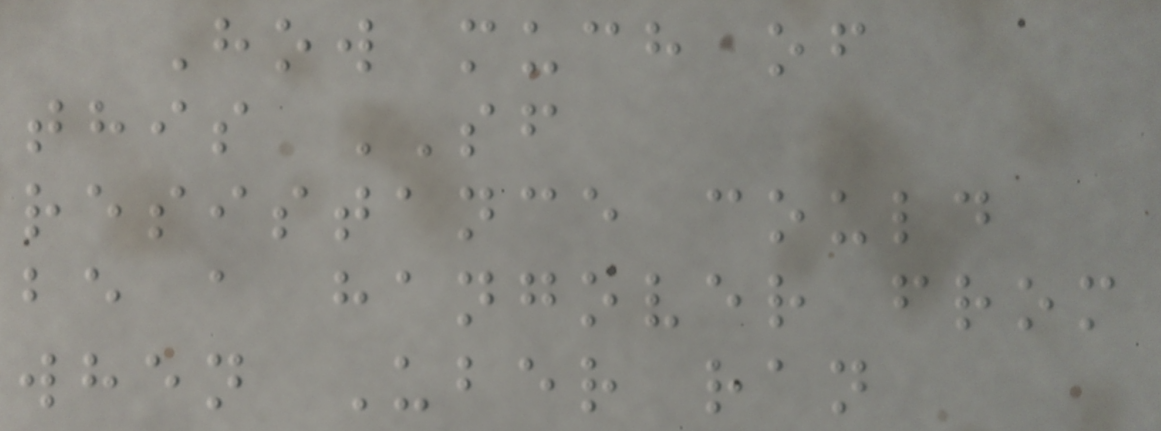How much of
this SF
resistance could
be a hangover from
when Uber ran
